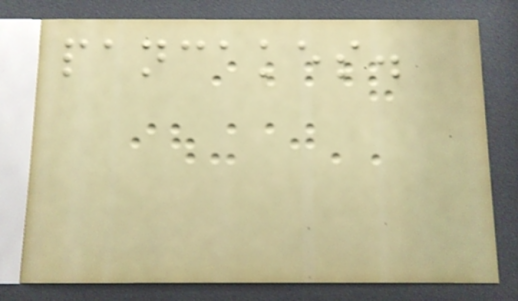pancakes.
